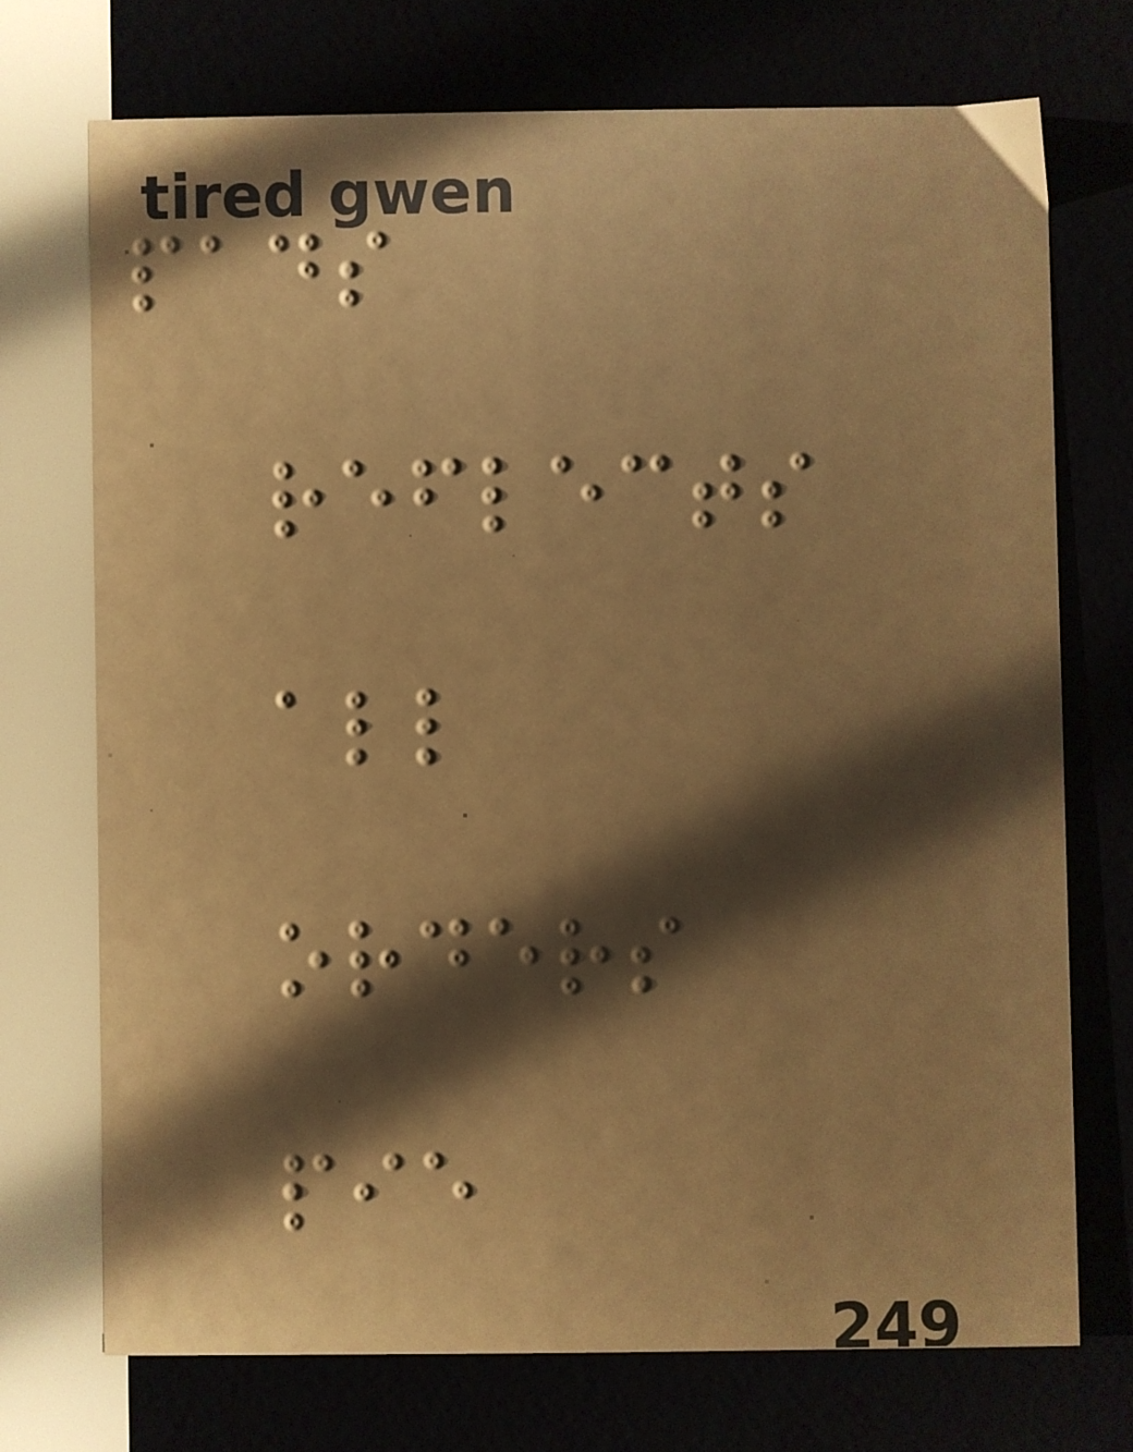pads
reflects
all
orders
pie
